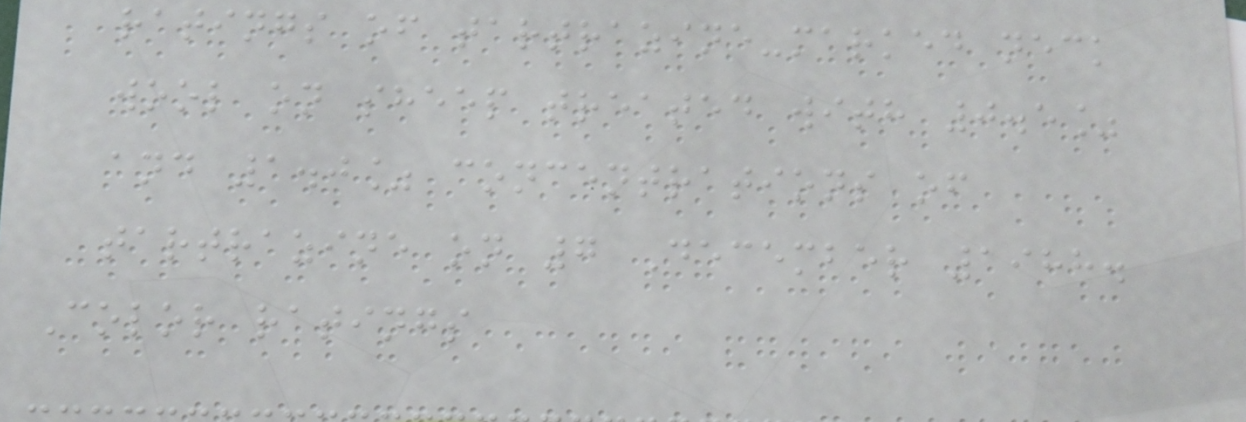ratings of tartrazine-marked neck
wool on sheep treated with 0.5%
and 1.0% concentrations of
tartrazine on 7 December 1988.
Color ratings
